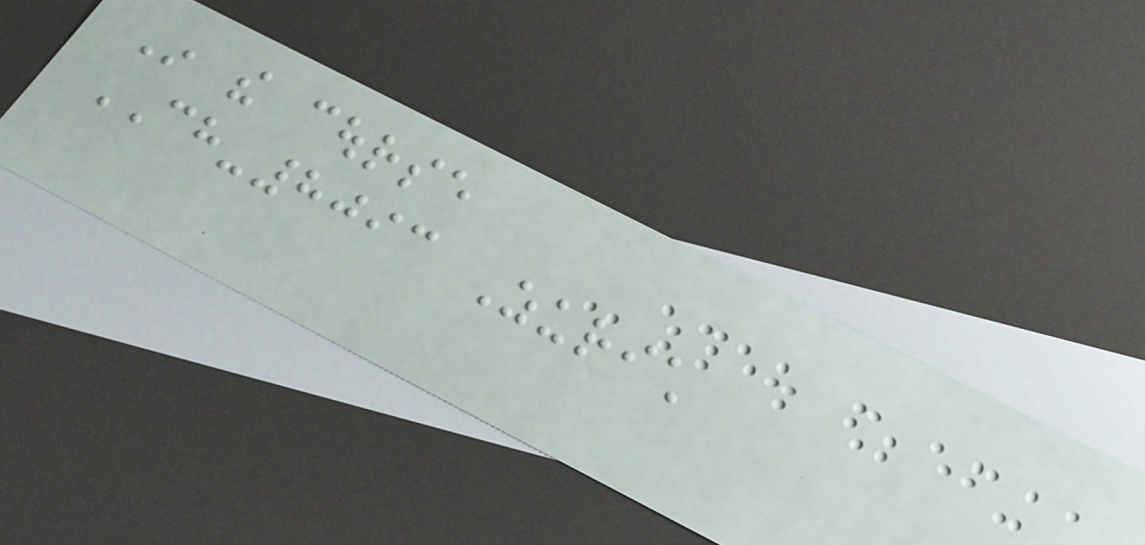In the course
CH-8093 Zurich
